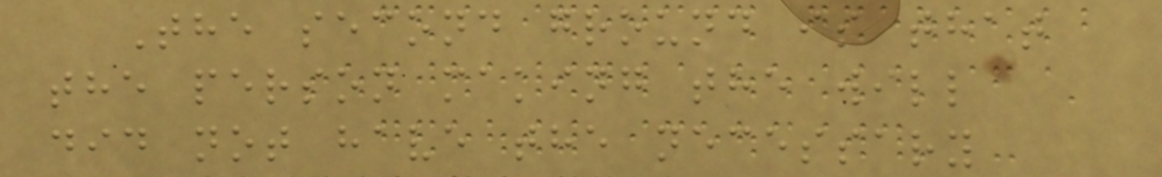The second ground is that
the person making the will
did not have the necessary
